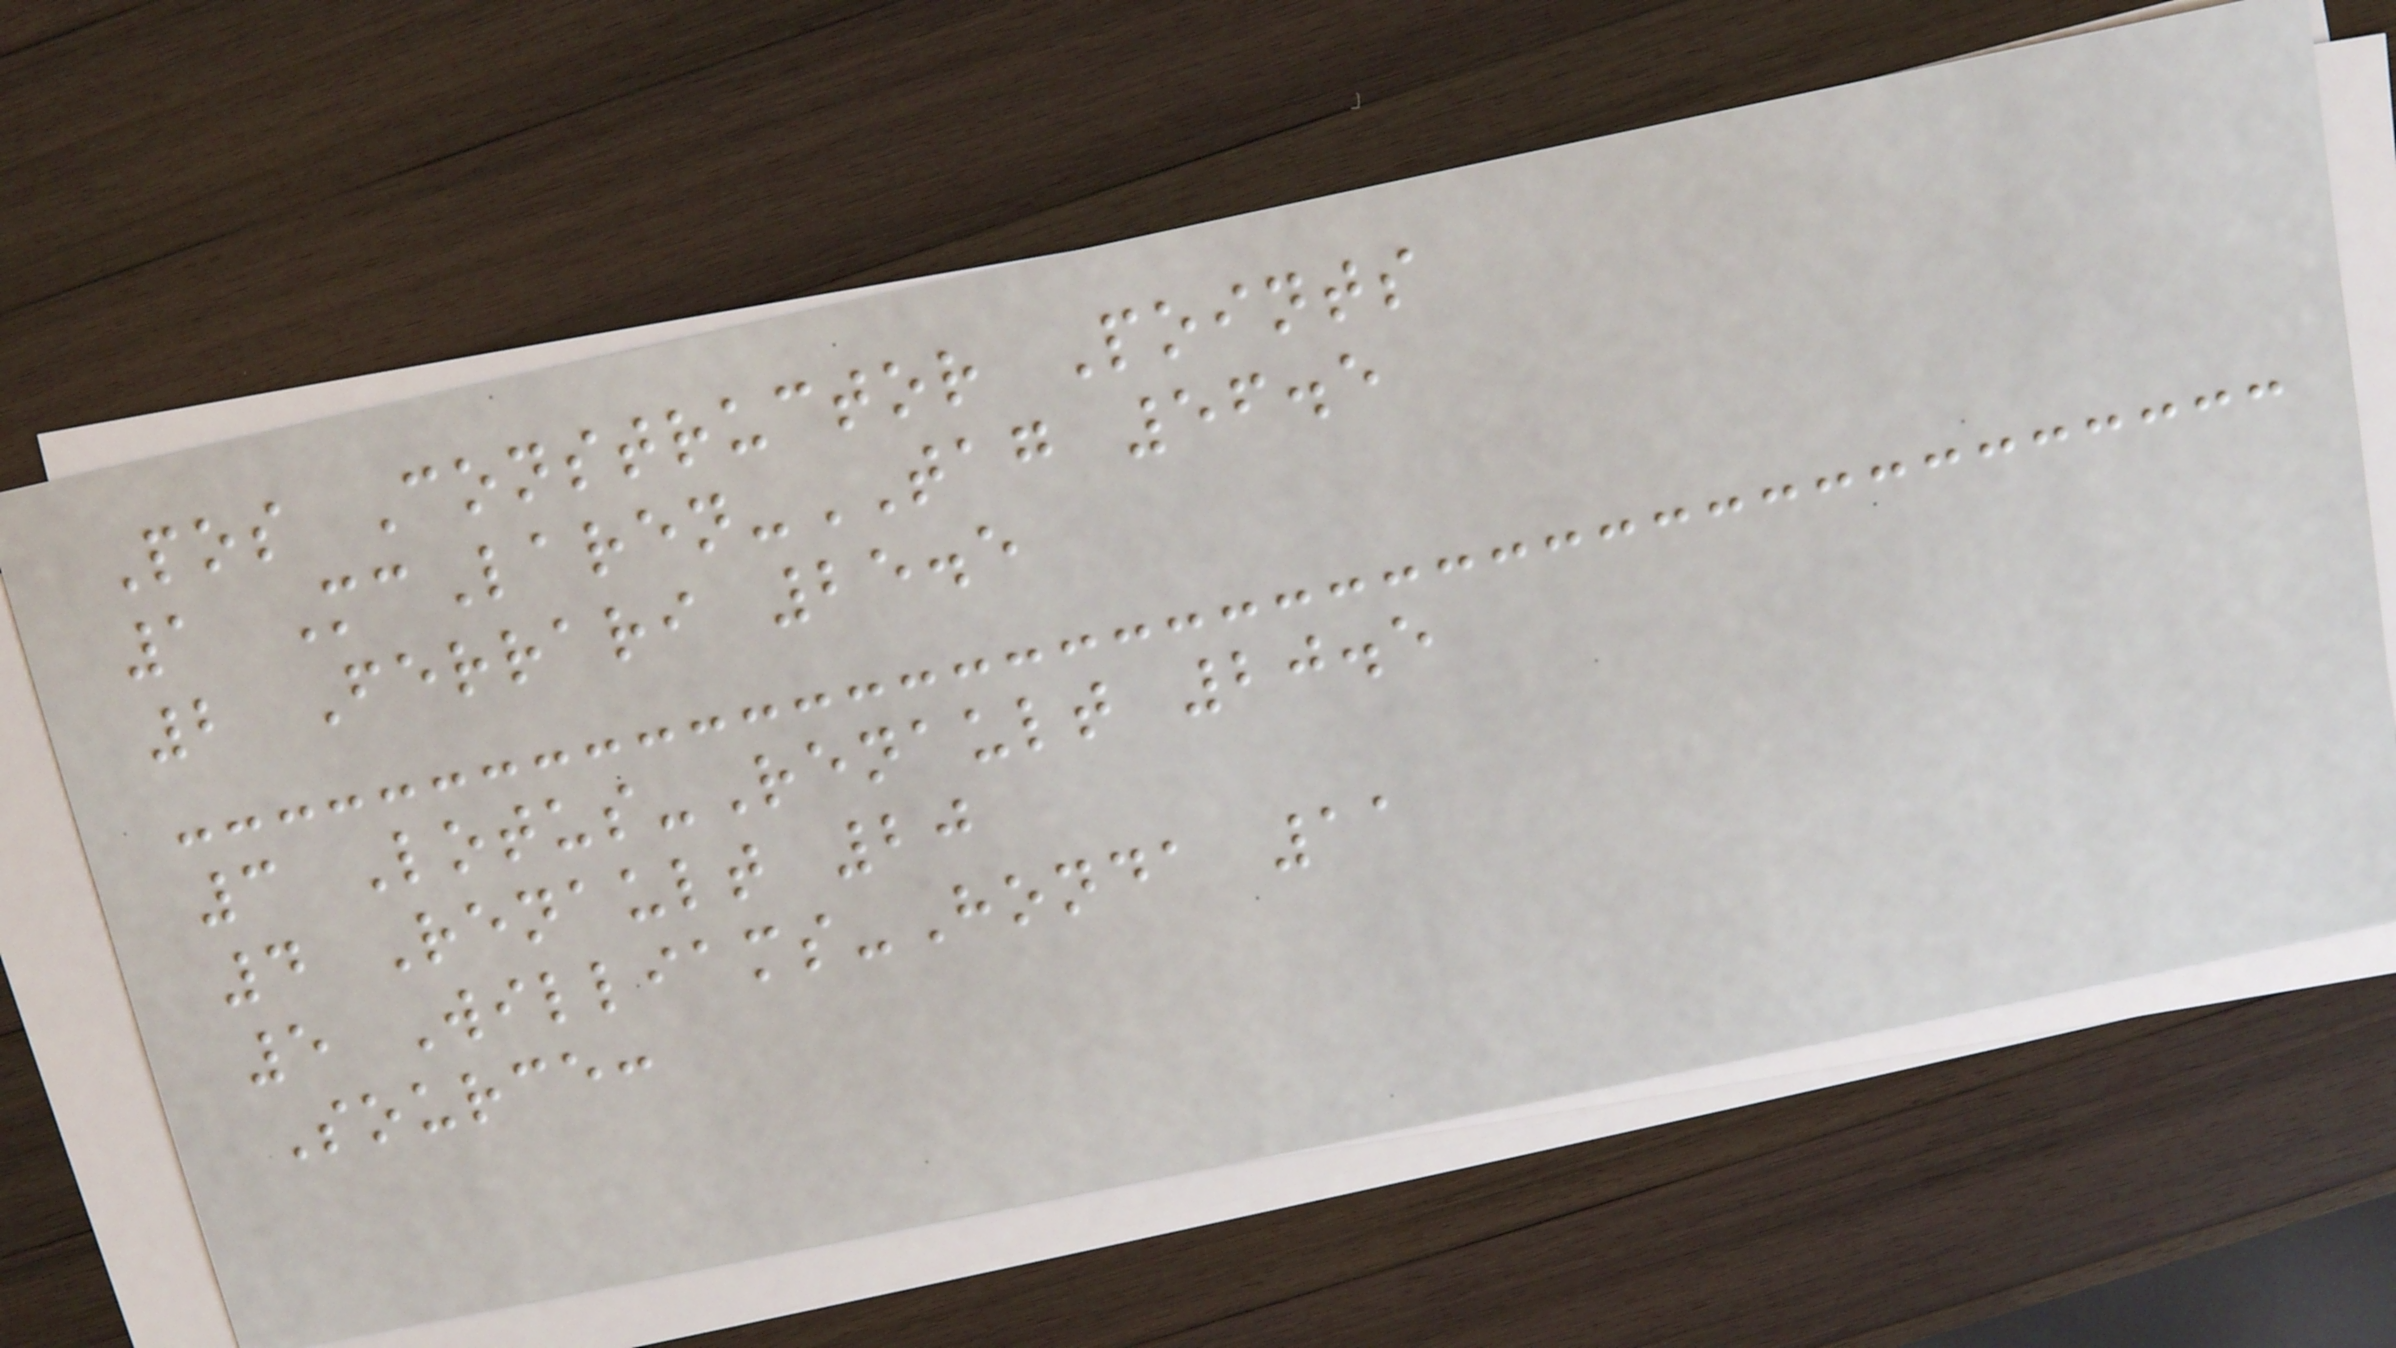Pos Constructor Points
1 McLaren-TAG 56.5
2 Ferrari 25.5
3 Lotus-Renault 20.5
4 Renault 20
5 Williams-Honda 11
Source:
